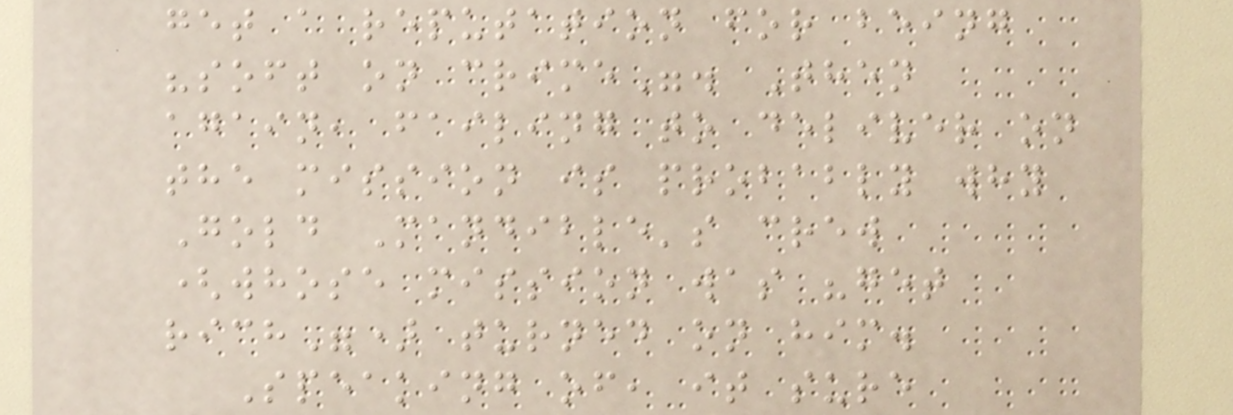get a reputation for being
"soft on crime". Then
again, failing to deliver on
the mission is probably why
Gold Mandible's crew
(whose mission was "get
rich") turned on him.
Speaking of, it sure
